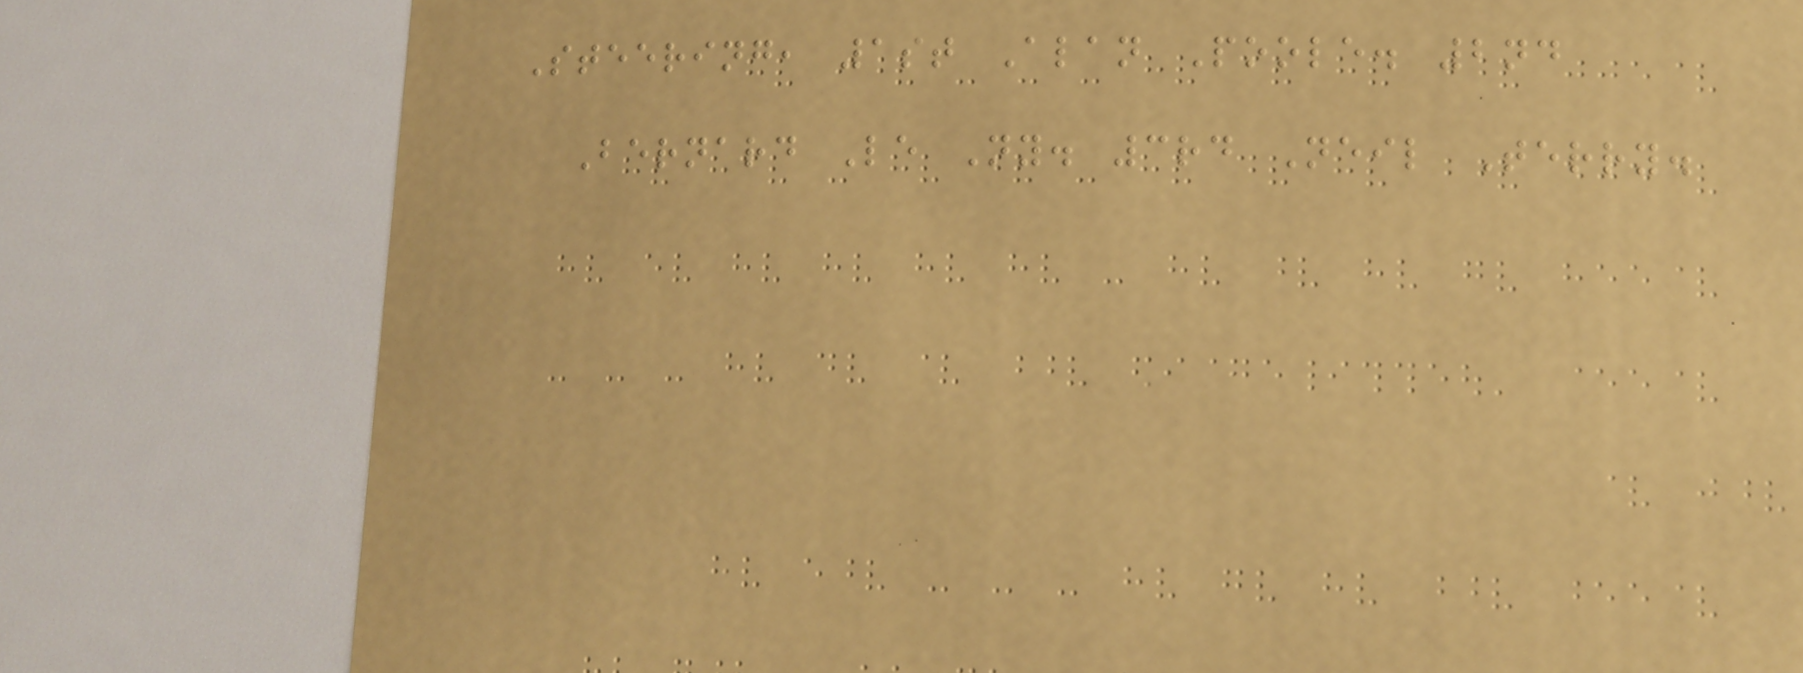Steering, 1st Alan Poole. 2nd
Bernard Le Ny. 3rd Neil Terry.
